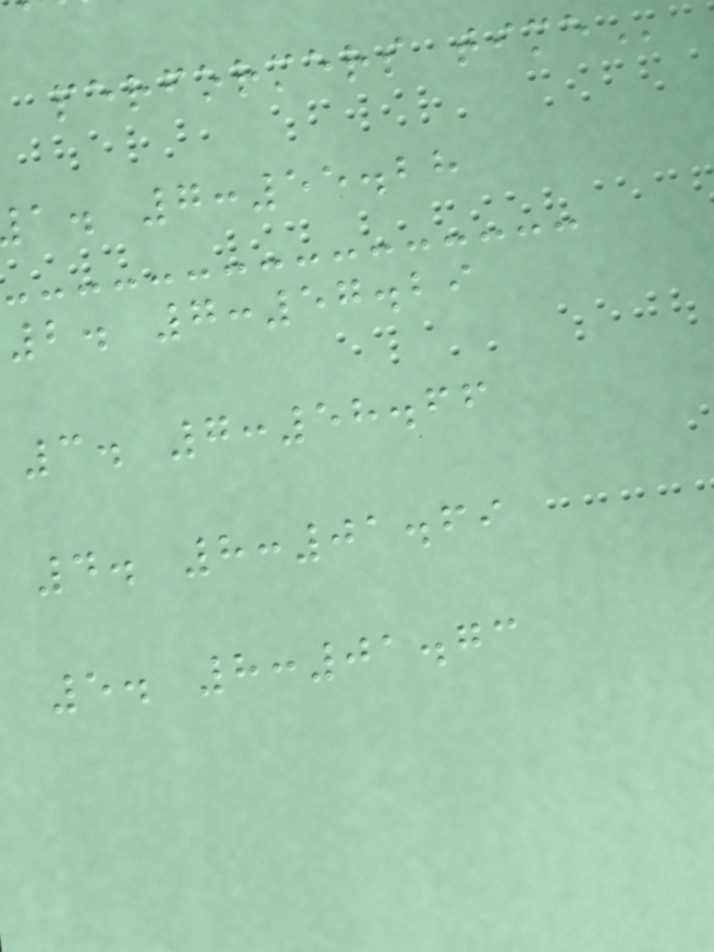performers
a. 7:55.28
2. 7:57.29
3. 7:58.66
4. 8:01.69
5. 8:01.73
